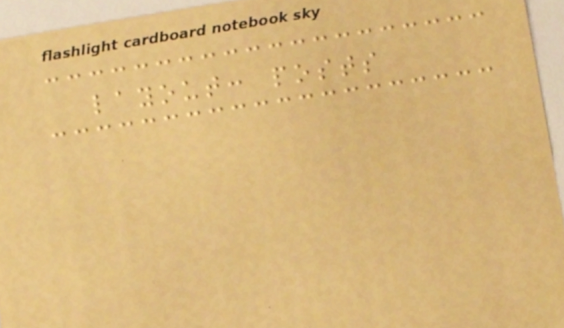layout: posts
